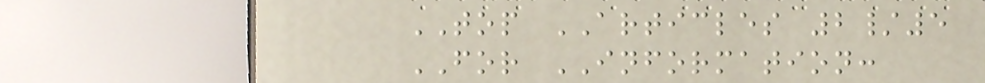TOP ARTICLES 2/5
FOR INFORMATION:
